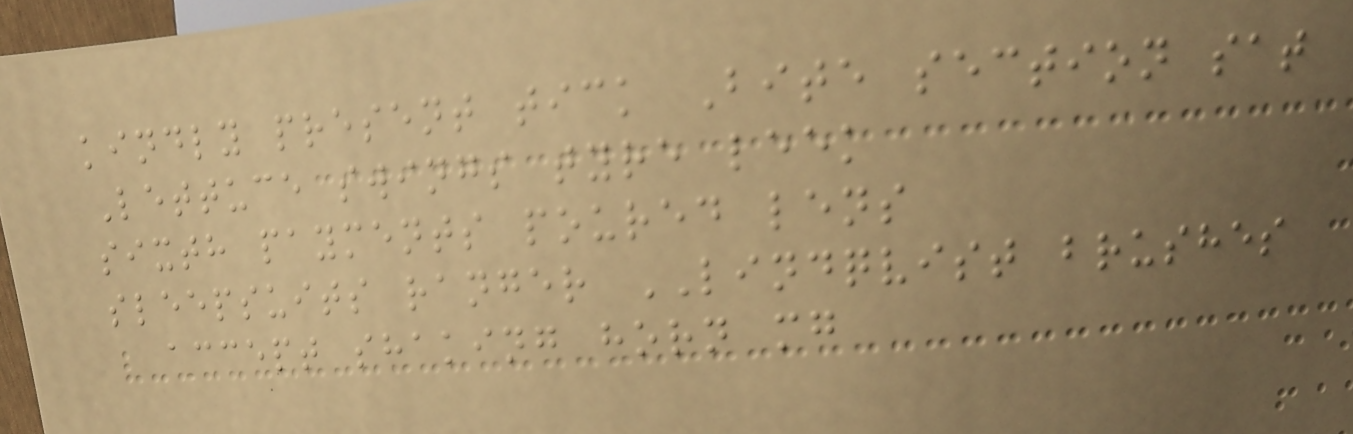kindly present tick Bite section sat
Lettuce swings tyre leek
sixth payments poured lens
sleepsuits ranger LINDQVIST brushes
accept shaking horn mg
